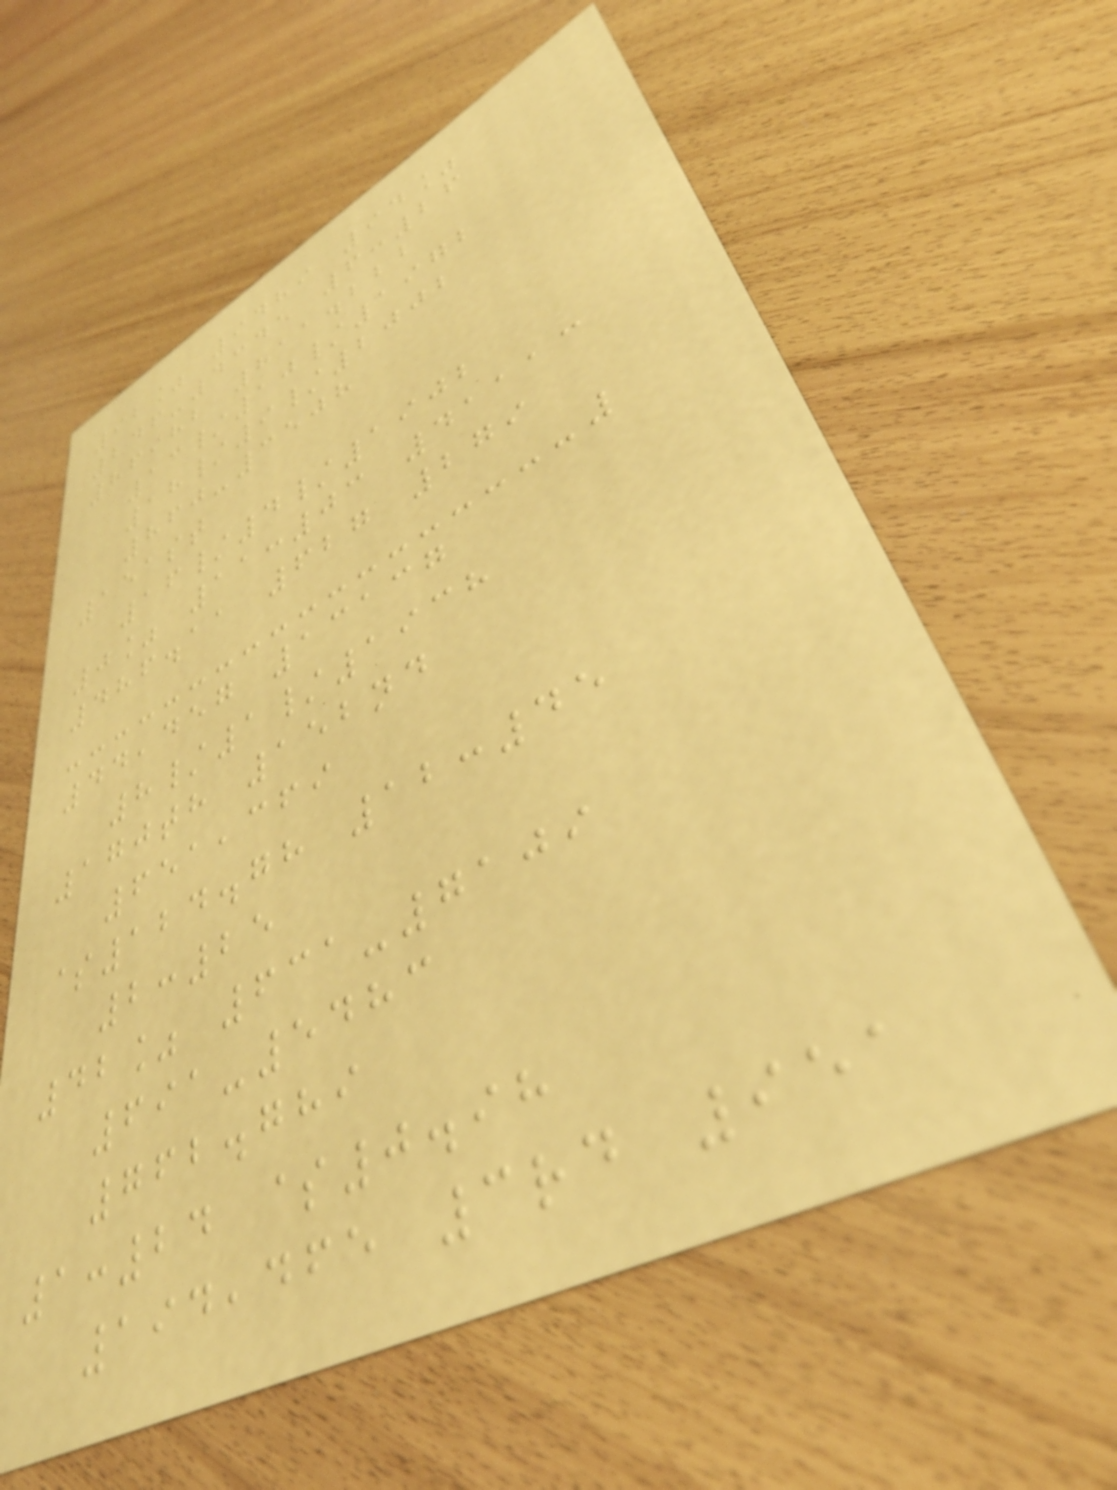92% 9489 94%
246-4345 6:26
86982 811.222
13/10/1972
18/9/2002
860-3508
151st
16/4/1902
0% 11:03 41113
486.11 627 279
44,457 13137
8/1/1938
170th 152nd
651,369
$124.78 12:45
2:25
42% 631-7109
691-5483
762.789
1:24 $0.98
194,465 3rd 951
